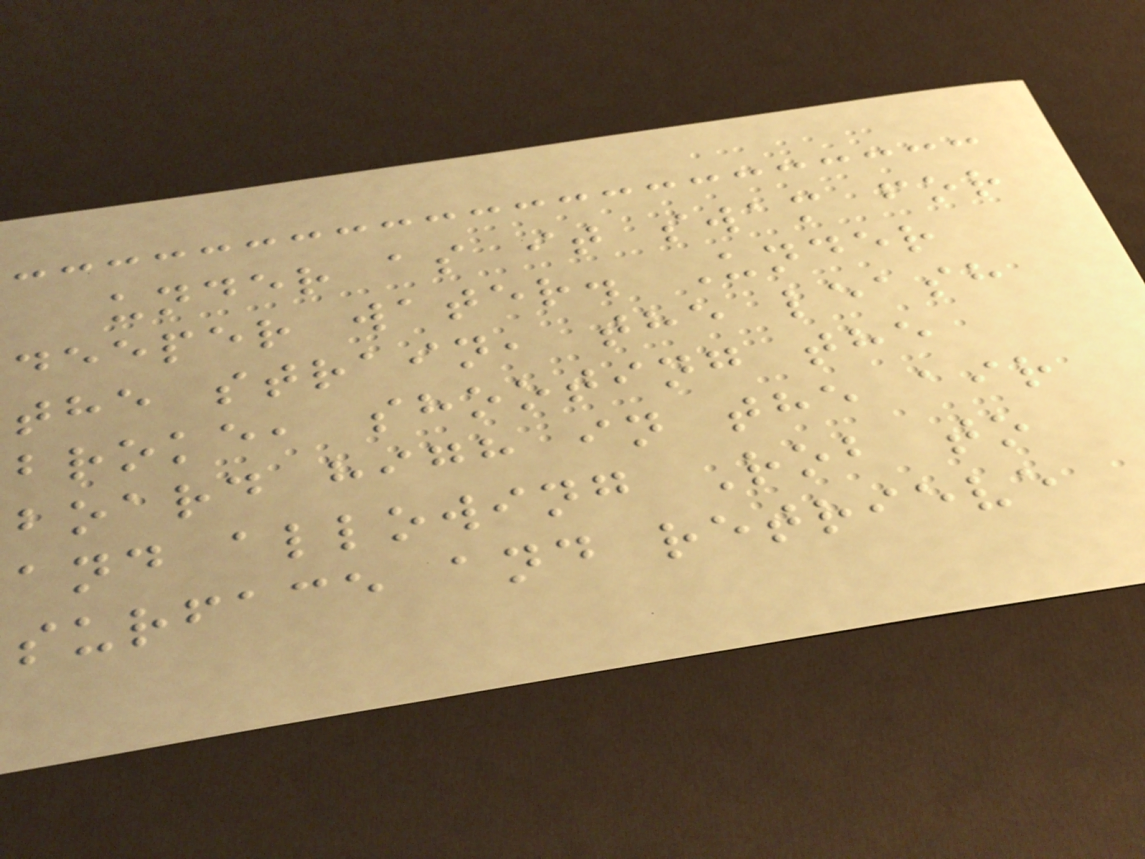under as it swam for
deeper water. Under
the strain, the leash
broke, shooting the
board high in the air
and allowing Rob to
surface and retrieve
